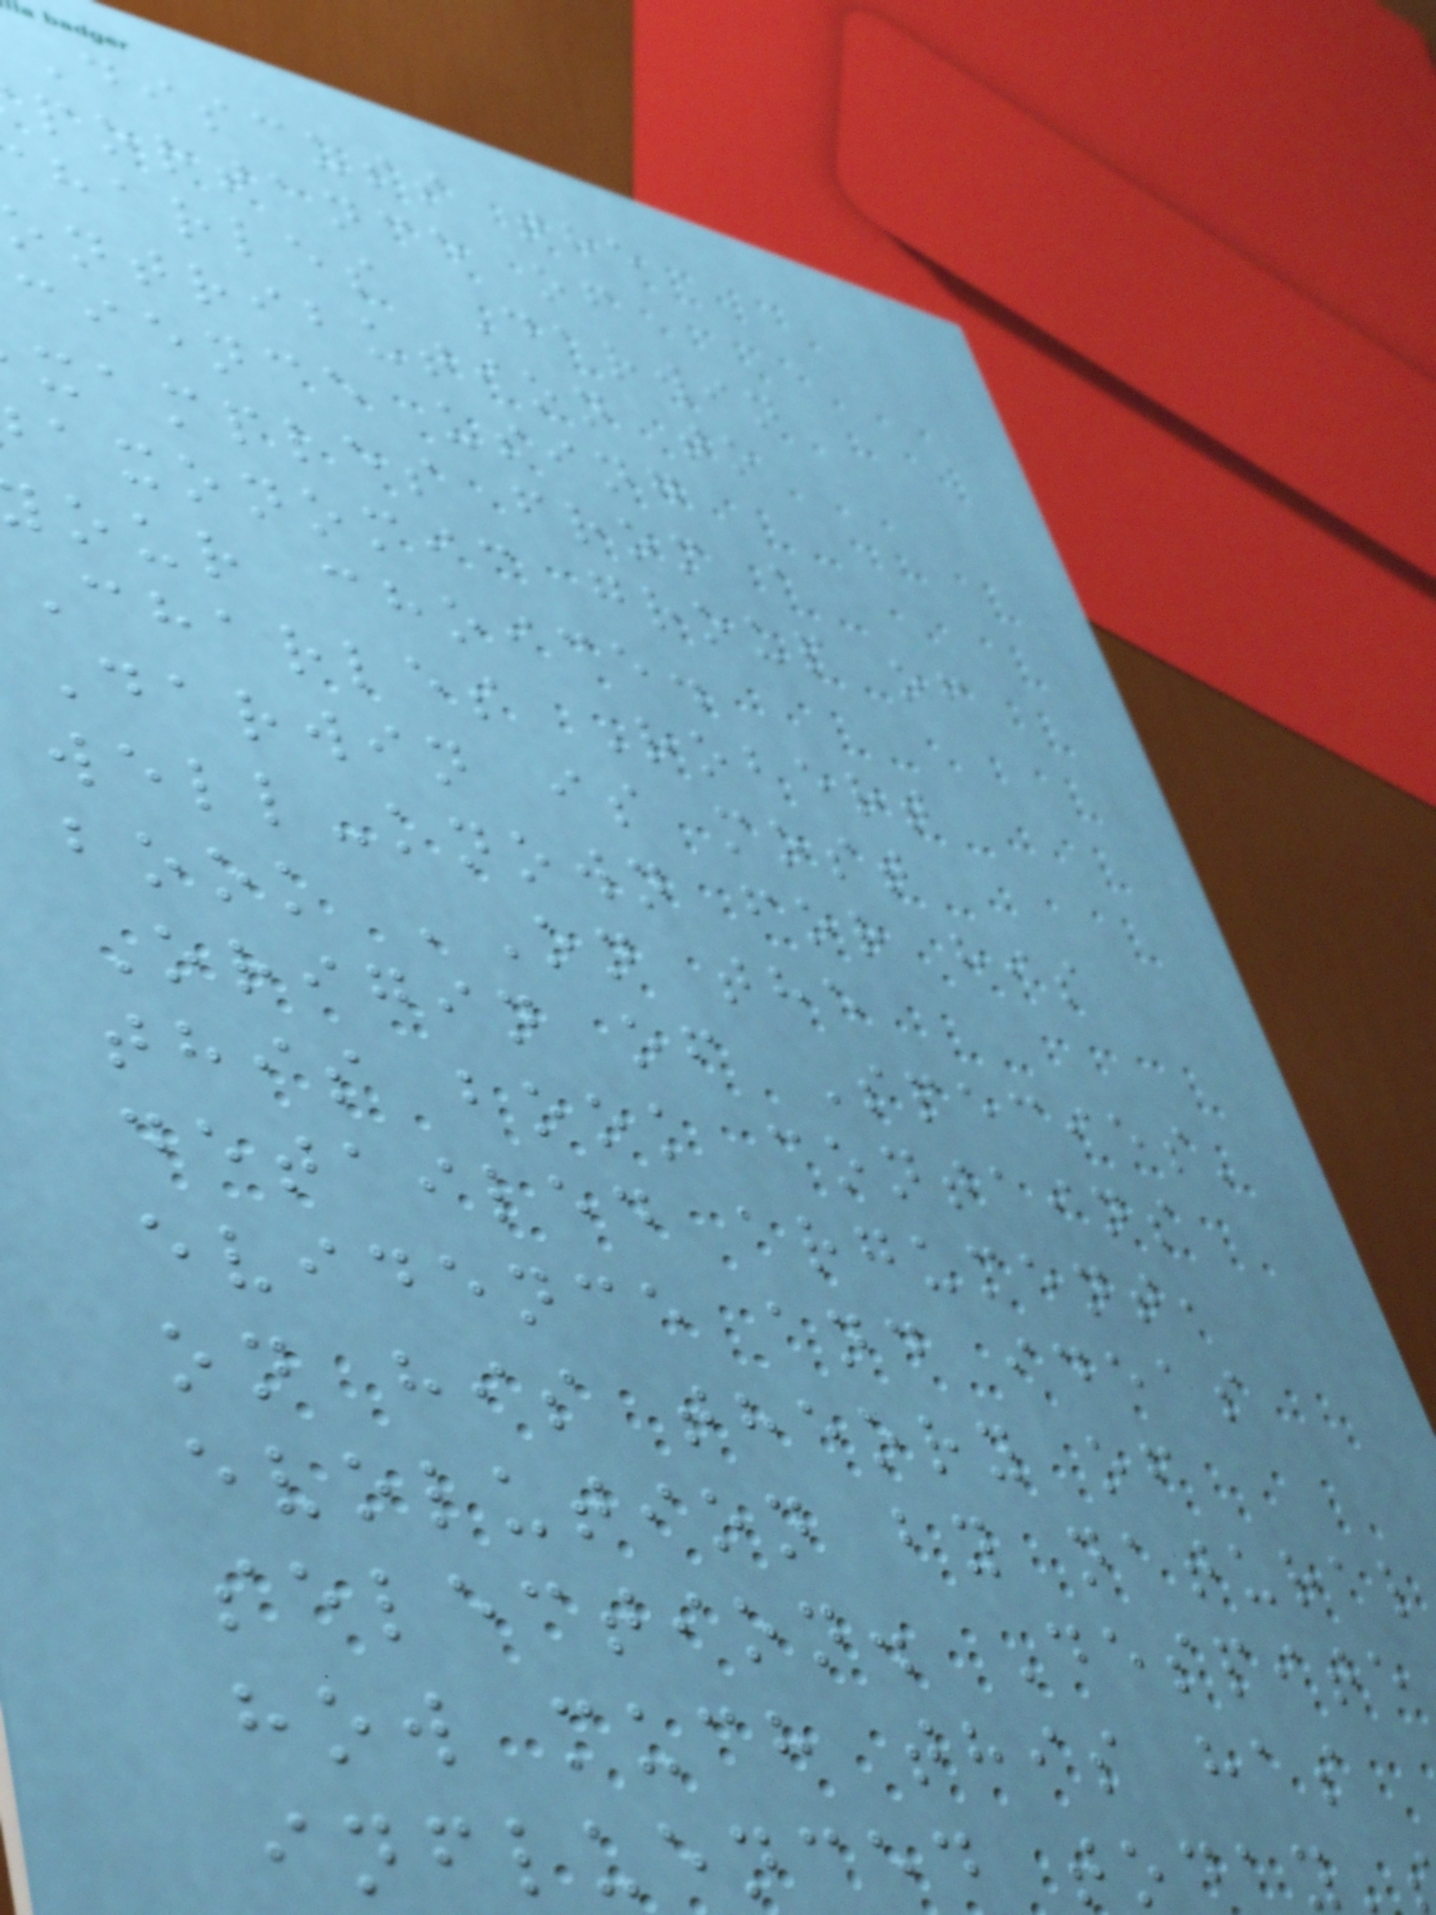Discuss the
portance of
harles Darwin
ontribution to
cience using
xamples from a
axonomic group of
our choice.
Charles Robert
Darwin is most
well-known for his
book 'On the
Origin of Species'
this book contains
detailed argument,
evidence and ideas
on his theory of
evolution by natural
selection. Despite
how much this has
influenced today'
